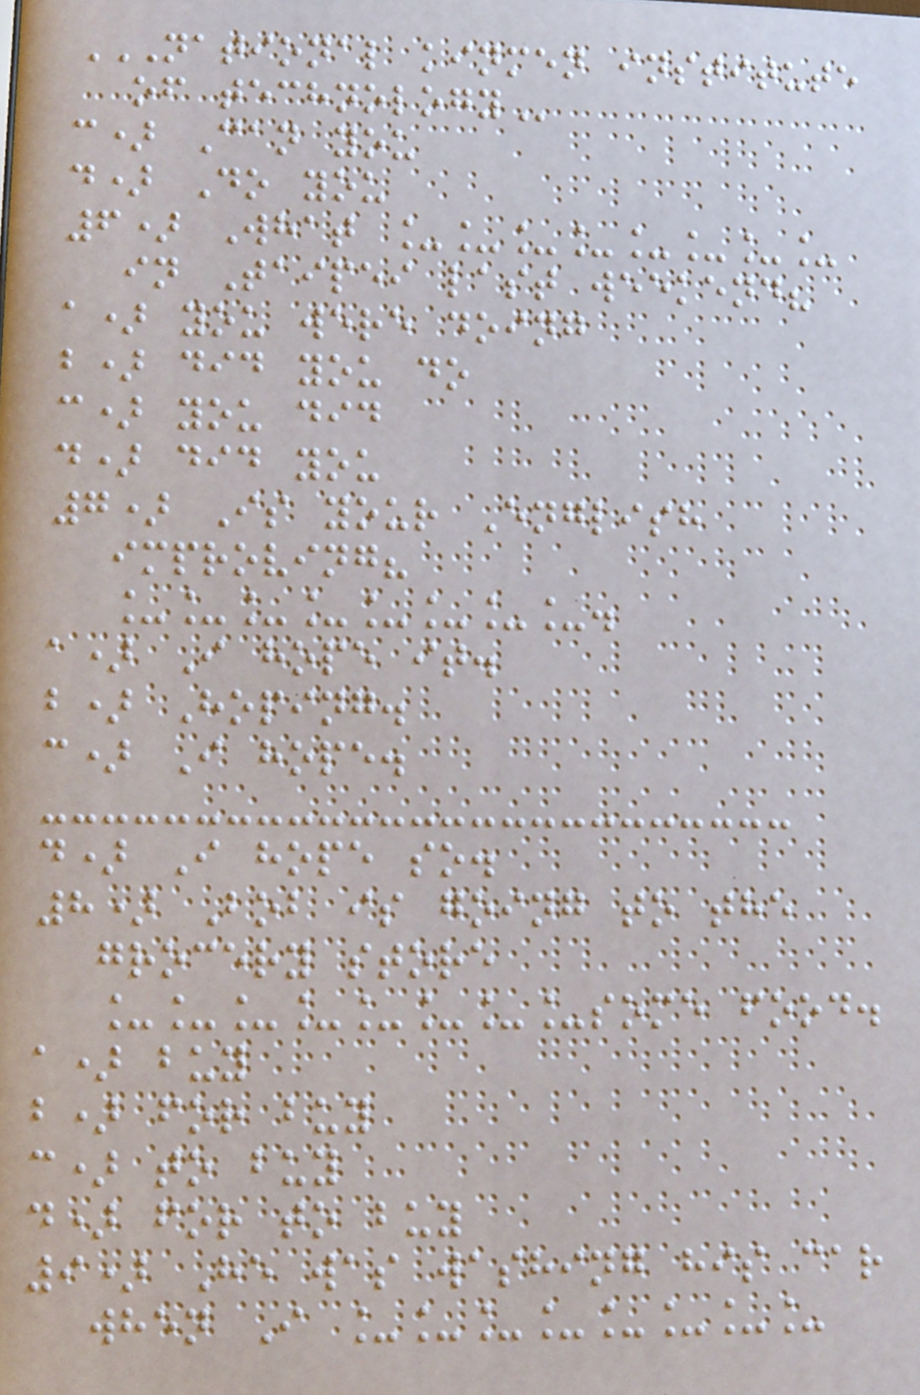NATIONAL KINMEN INSTITUTE
OF TECHNOLOGY
c) Can you
d) Do you
6) What ________
in Taipei last weekend?
a) you were doing
b) did you do
c) you did
d) did you
7) Is your English
improving?
________.
a) I hope it.
b) Hoping.
c) I hope.
d) I hope so.
8) Bob is going to the
grocery store
________some food.
a) buy
b) for buy
c) to buy
d) for to buy
9) He was washing his car
when I ________
